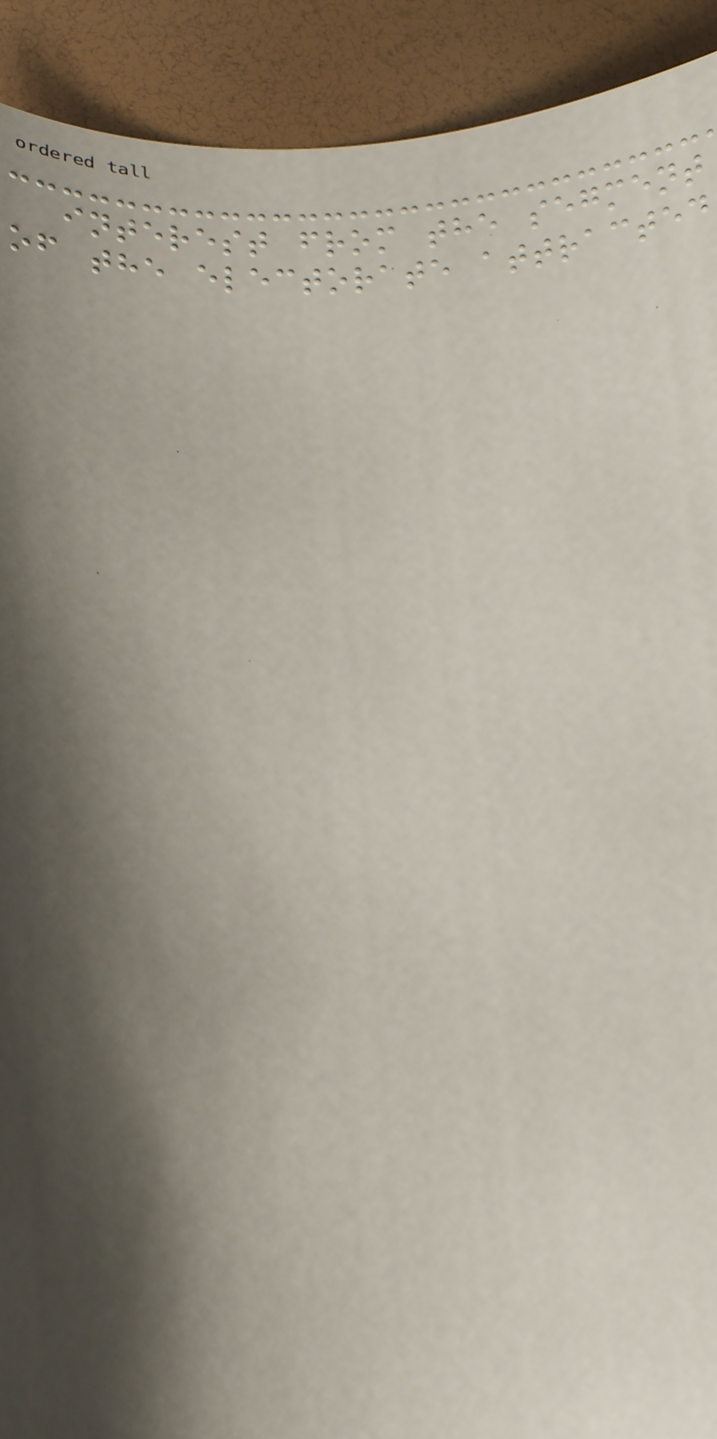interest from the segment
of the electorate attracted
